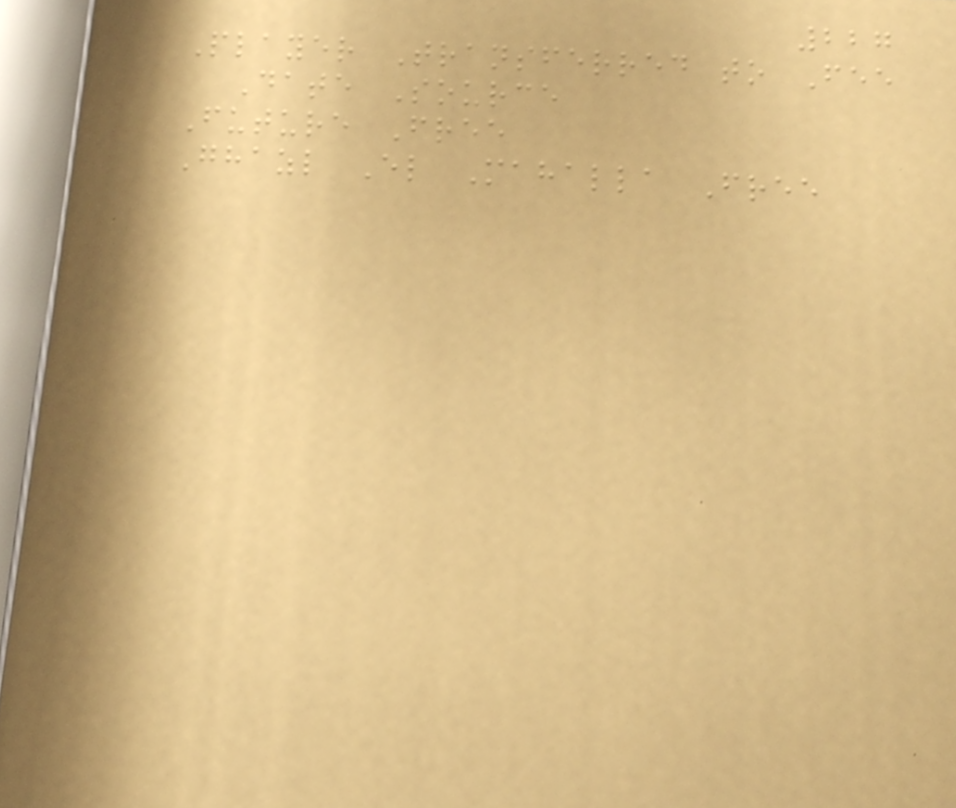227
Player Transferred to Fee
Date Source
Future Free
Ghazl El Mahalla Free
